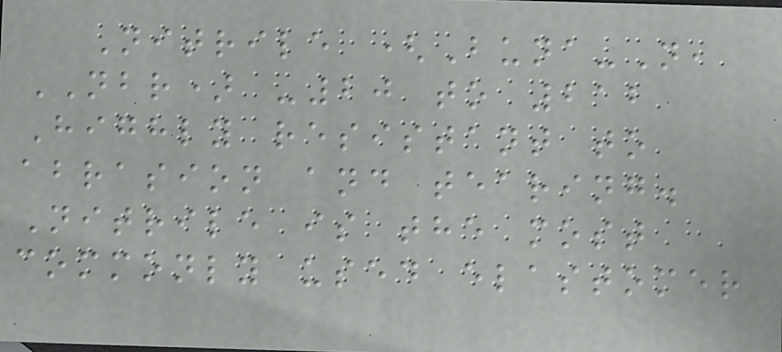Nitrile (Buna-N,
NBR) -20 to 212
Highly resistant to
abrasion and tearing.
Nitrile is the most
commonly used elastomer
